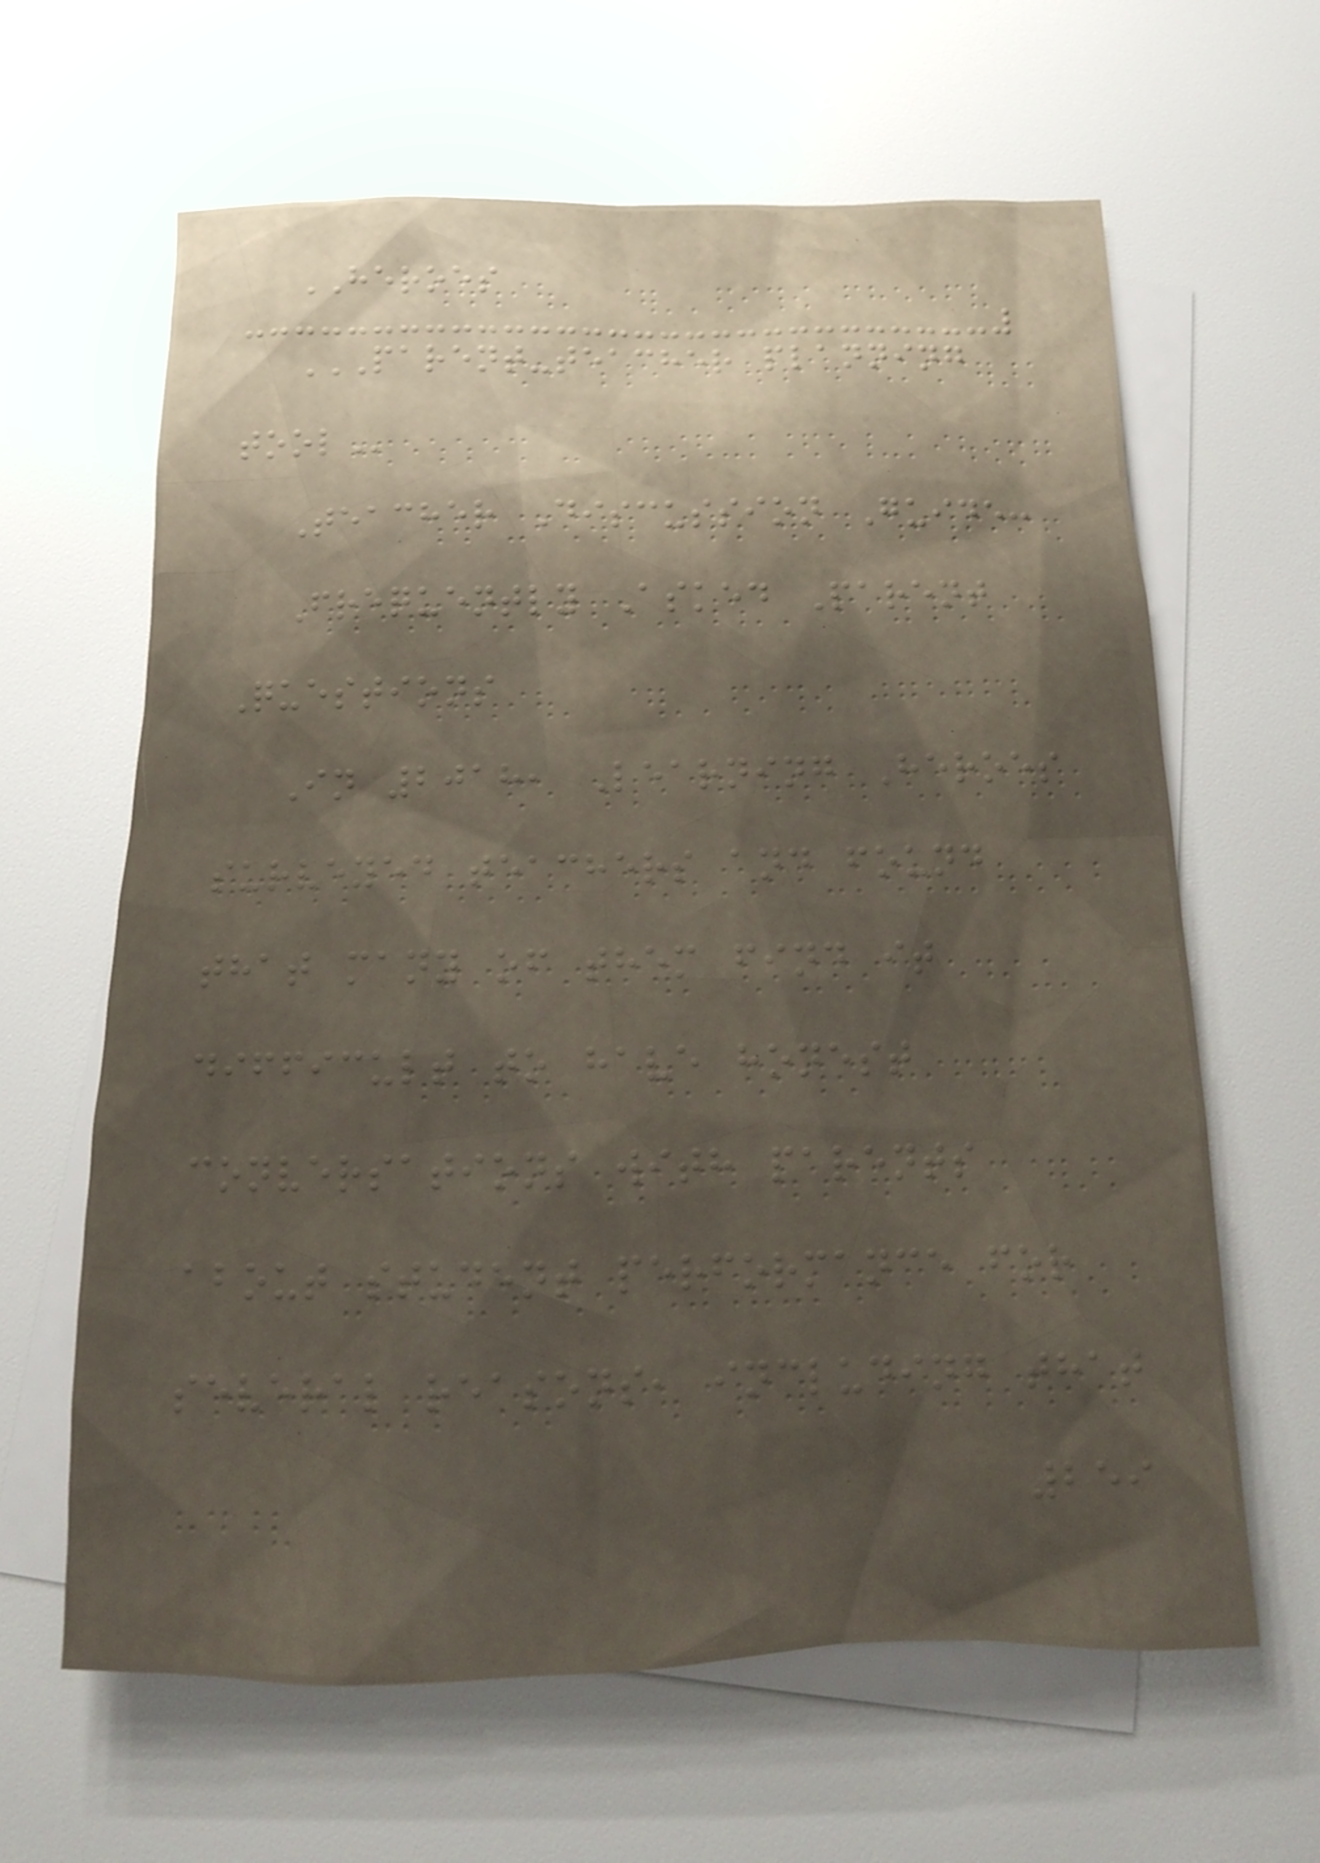HEROES
PARENT-TEACHER PLANNING
TOOL
Teacher Discussion Guide:
Frequently Asked Parent
Questions
In 2018, Learning Heroes
surveyed teachers and found
that many of them find it
difficult to have honest
conversations with parents
about student performance for
several reasons, including that
259
